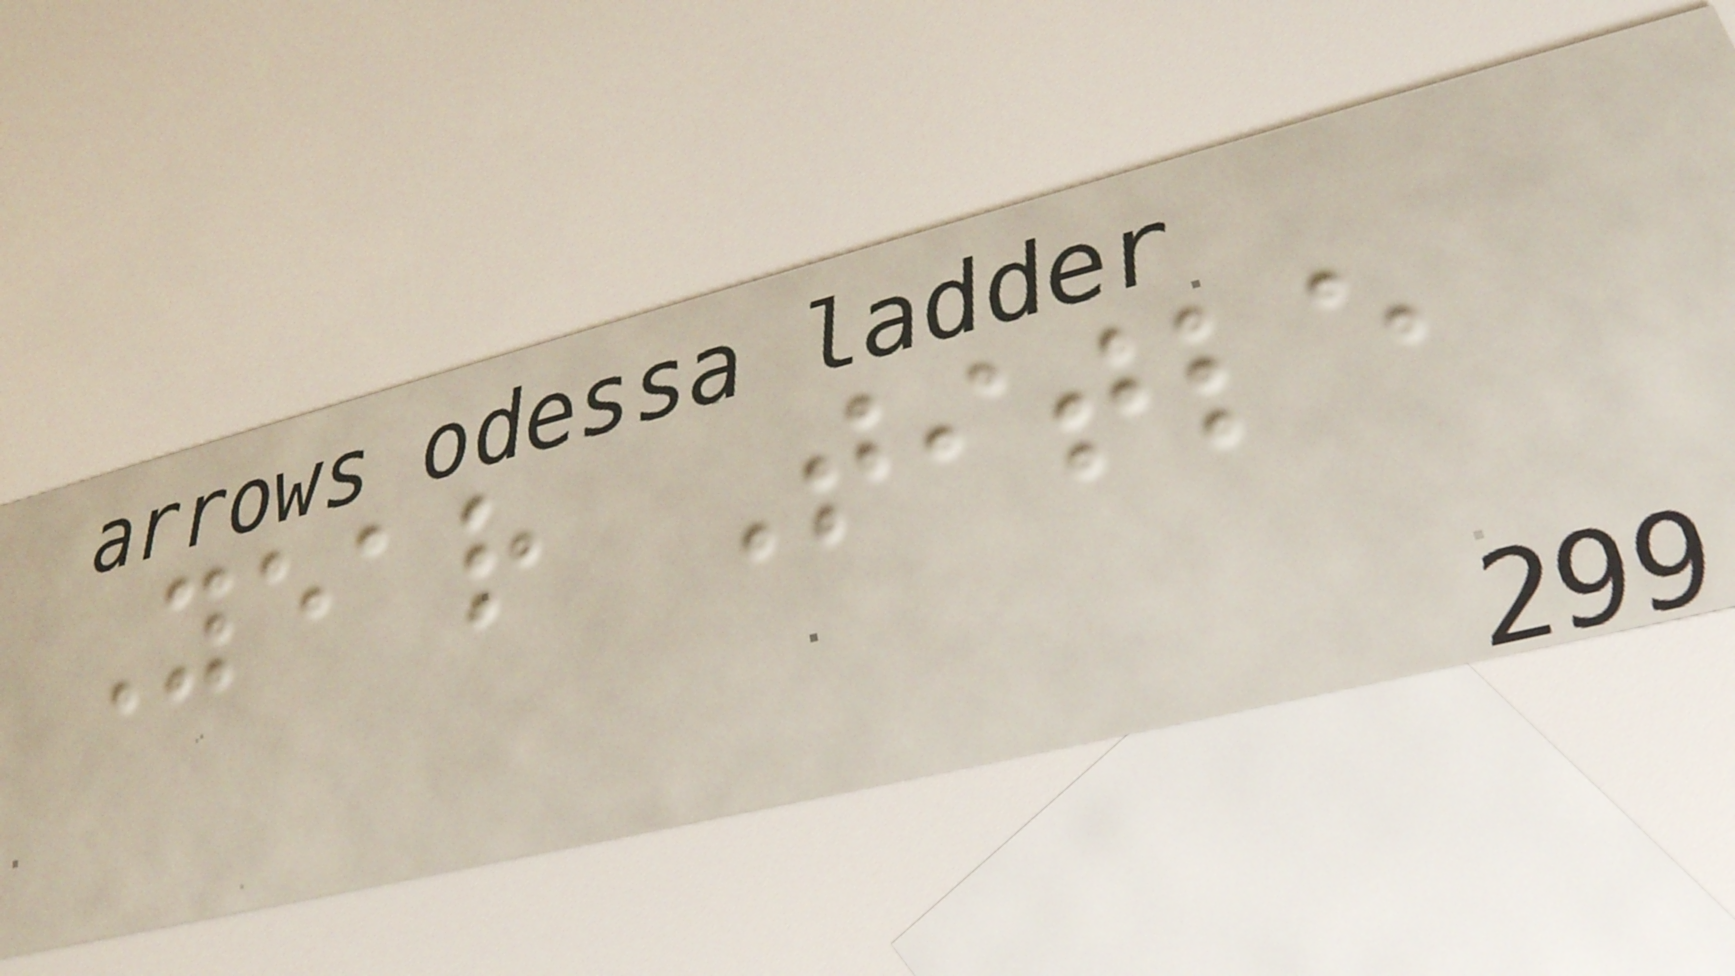Year Title
